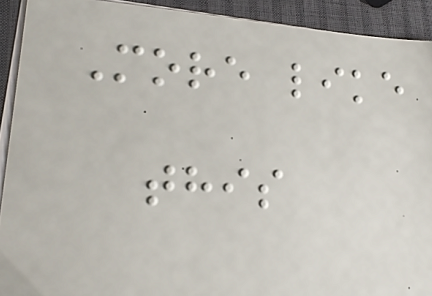More like
this
